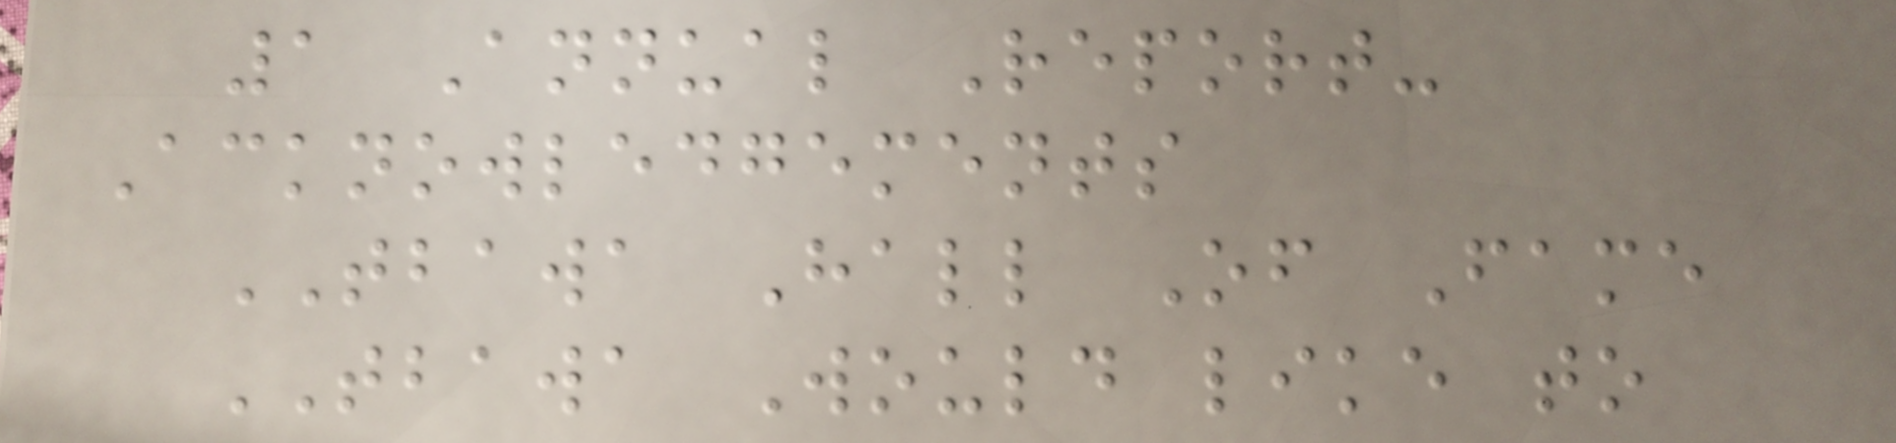1 Annual Report-
Acknowledgements
TBAWA Hall Of Fame
TBAWA Would like to
